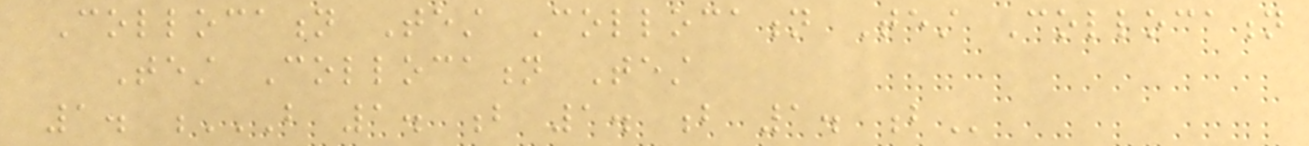Collocation Test Collocation Test Collocation
Test Collocation Test
1. B 1. B 1. B 1. B
